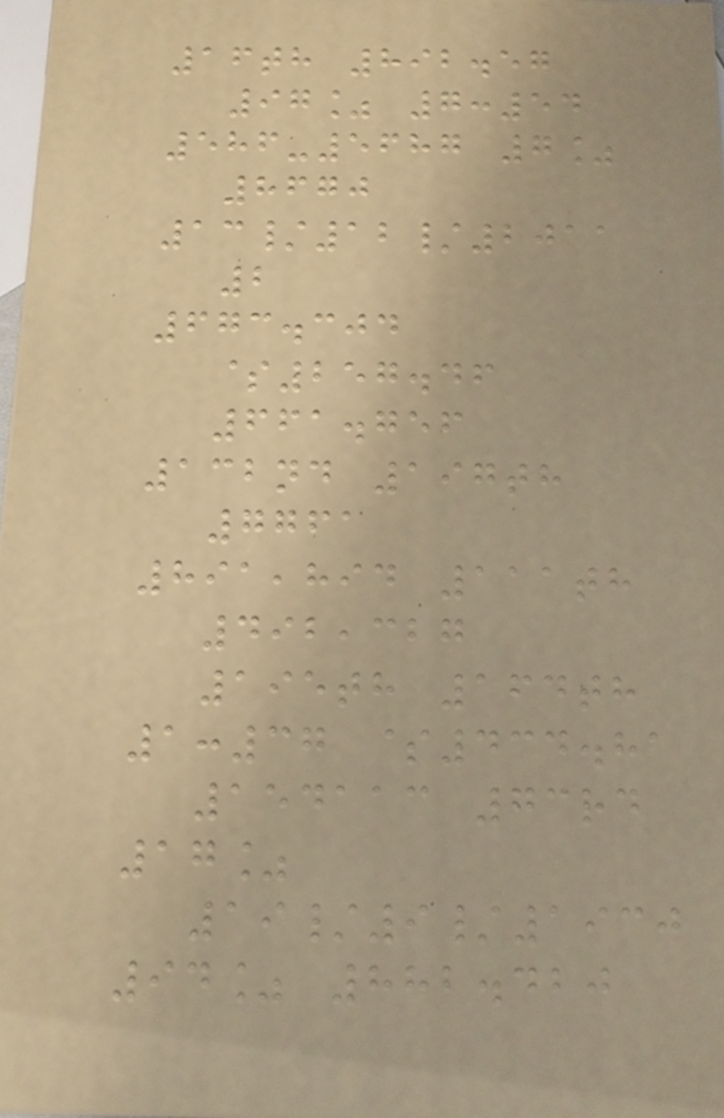16th 892.57
97% 7:54
586-5687 7%
8670
13/12/2011
2
673.304
$257.46
661.756
132nd 197th
7761
891,894 111th
492,327
195th 164th
1:37 $434.81
154113 73rd
17%
19/9/1930
94% 882.420
